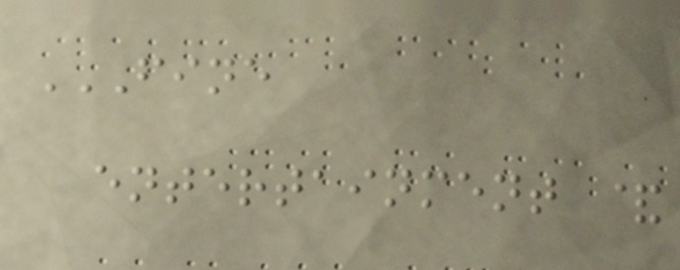FINE
ENTERTAINMENT &
